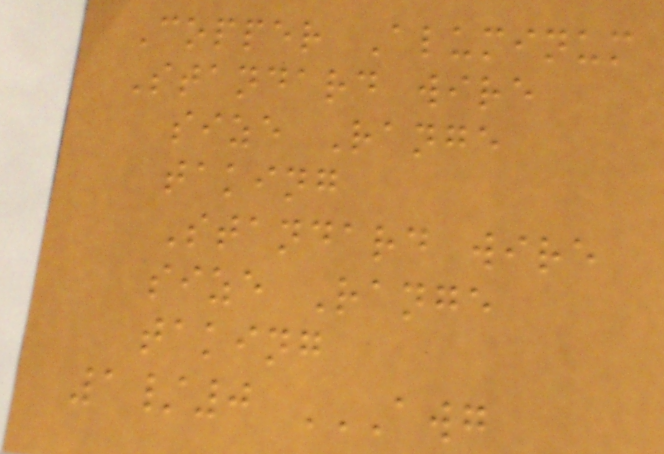Copper Aluminum
Standard wire
size Range
taking
Standard wire
size Range
taking
1/0 AWG
